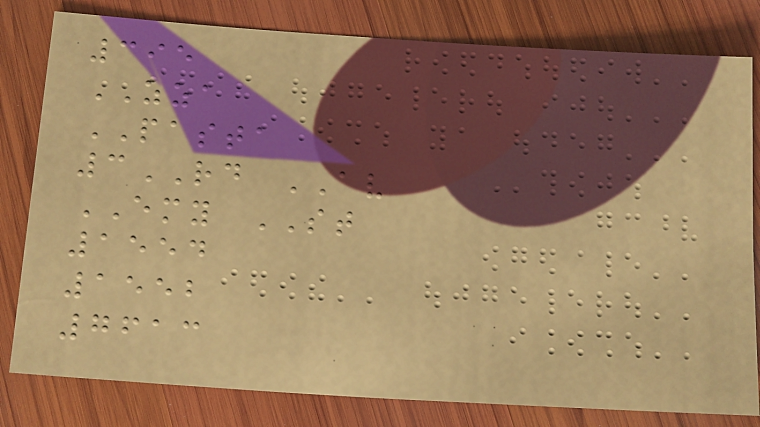395
ZZA
PASTA
3RD AV
EMY ST
1554
1552
7613
